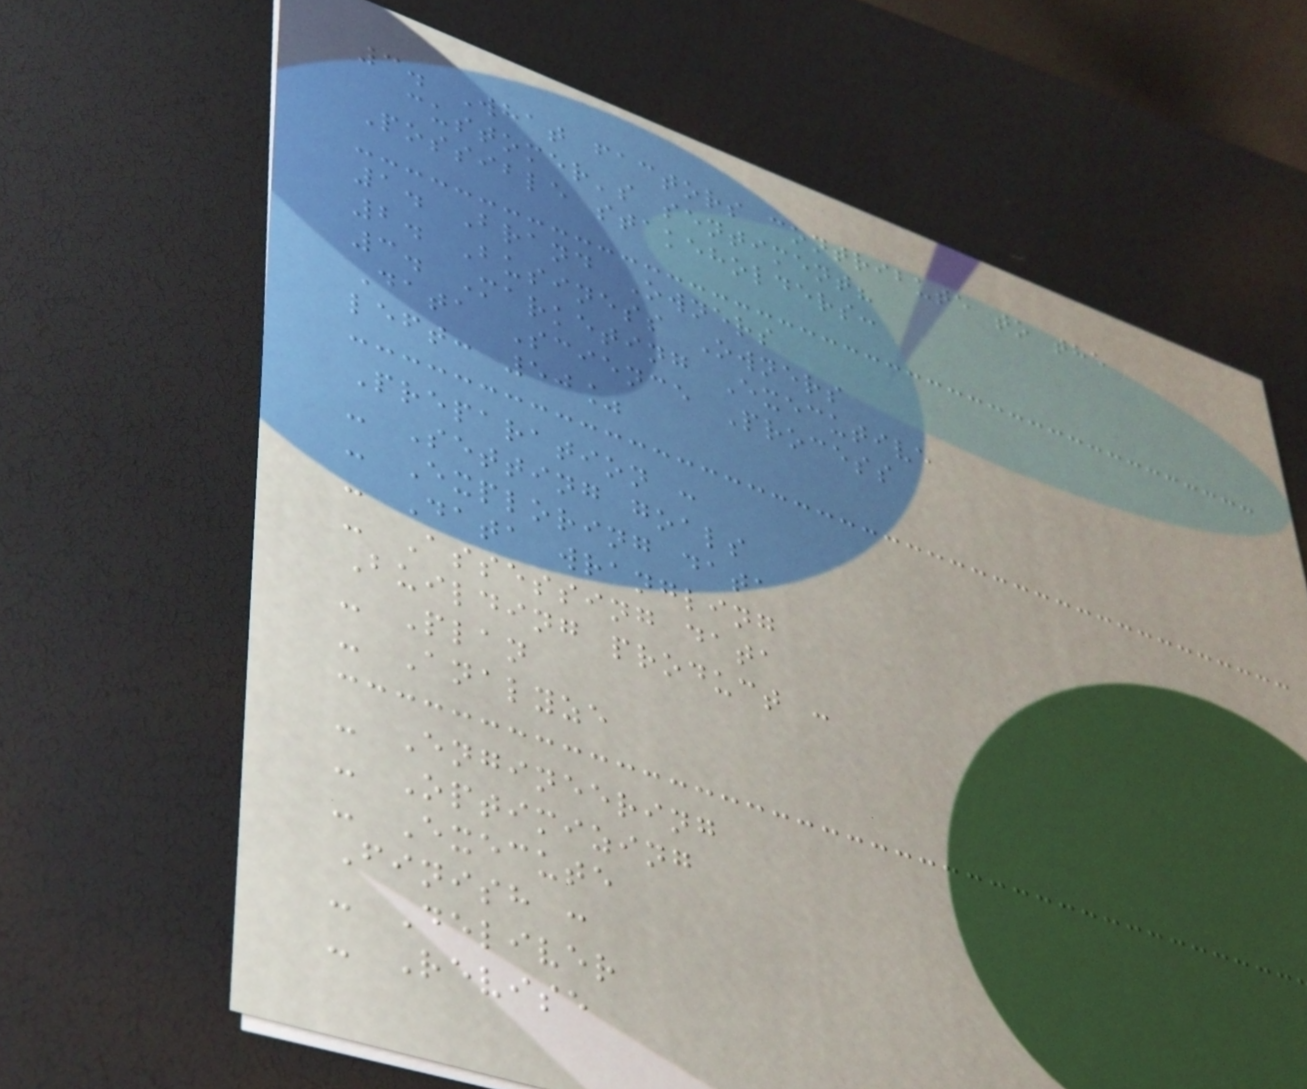3. What factors contribute to the
customer's sentiment?
Possible stakeholders:
1. Brand Owners
2. Business Owners
3. Marketing Executive
Data Science Process
left: 50%
Preparation :
- Setting goals
- Exploring data
- Data wrangling
- Assessing data
Building product :
- Plan
- Analyze
- Engineering
- Optimizing
- Execute
Finish :
- Deliver
- Revise
